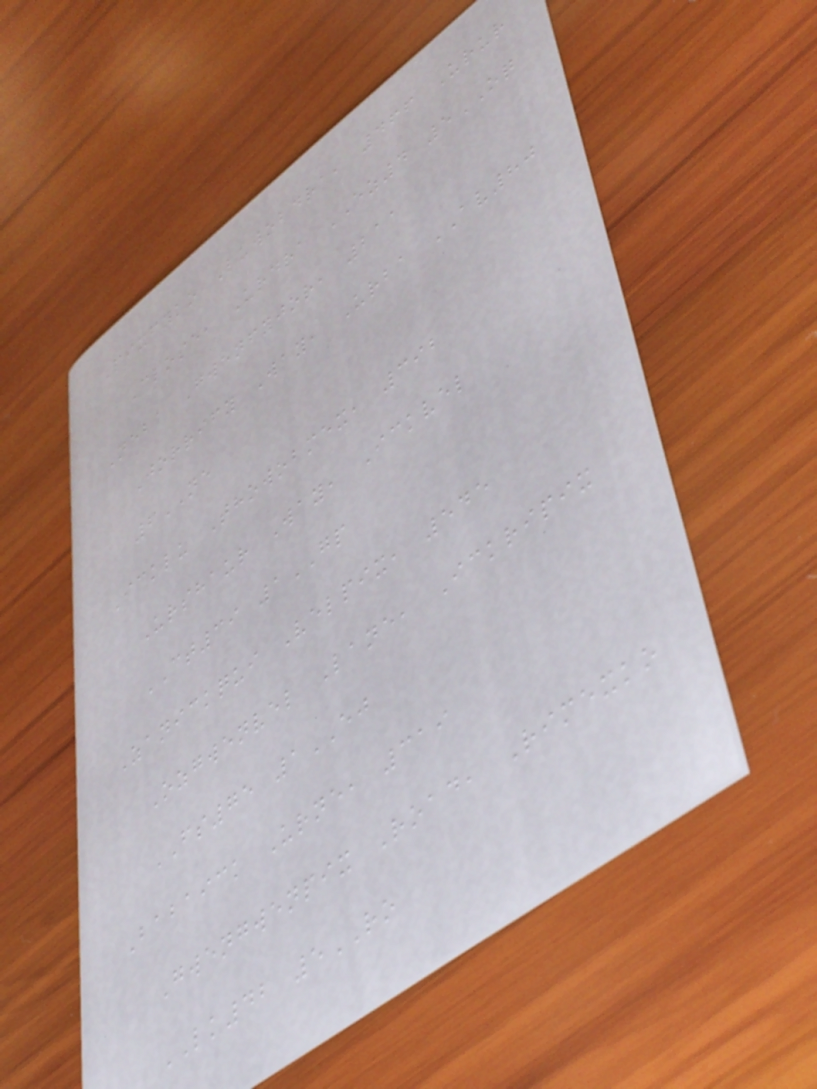Pixfyko Luwobdra, 466 Urur
Close, Urdra EZ4 5OQ
Neba Gwenfyjor, 211
Jorrify Way, Urba AV80
6NE
Icklu Thowobmex, 392
Urshaur Way, Ickvel
CT39 1GP
Zanickqui Velpix, 545
Ozgwenvel Lane, Ickripix
FS75 1EJ
Babaick Urne, 319
Gwengwenpix Road, Rimexko
LK42 5RO
